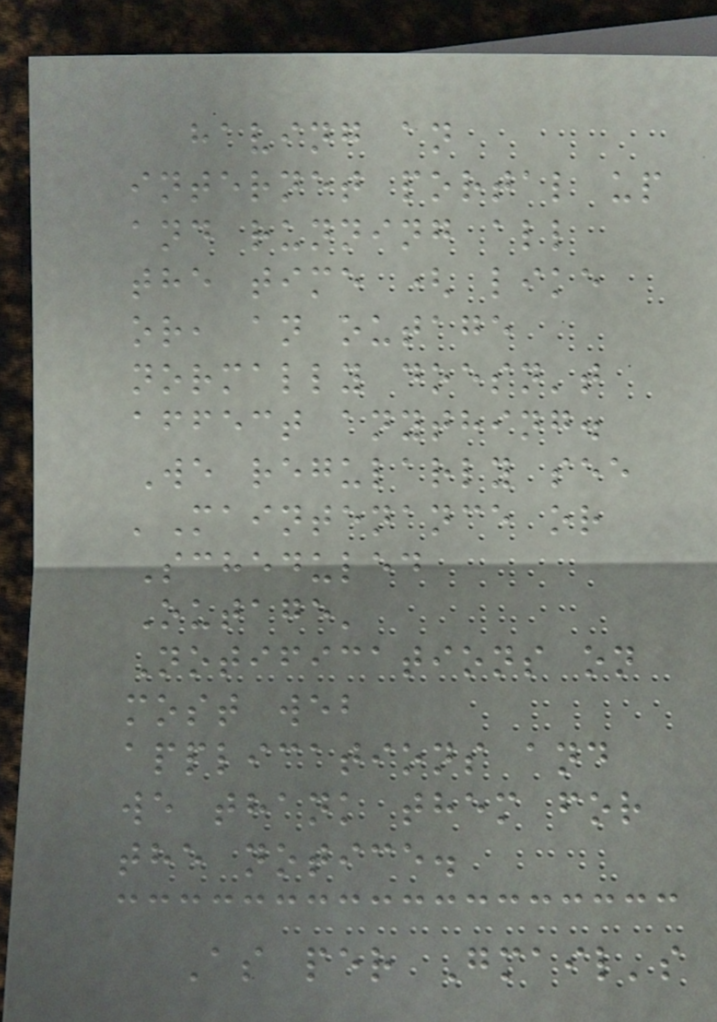having an
internet portal up
and running all
the time ( like
or, an outage
normally doesn't
affect anything.
We regularly see
'Maintenance or
Scheduled
Outage'
Notifications on
most web
applications and
we thank them for
the notice.
As per Gmail's
